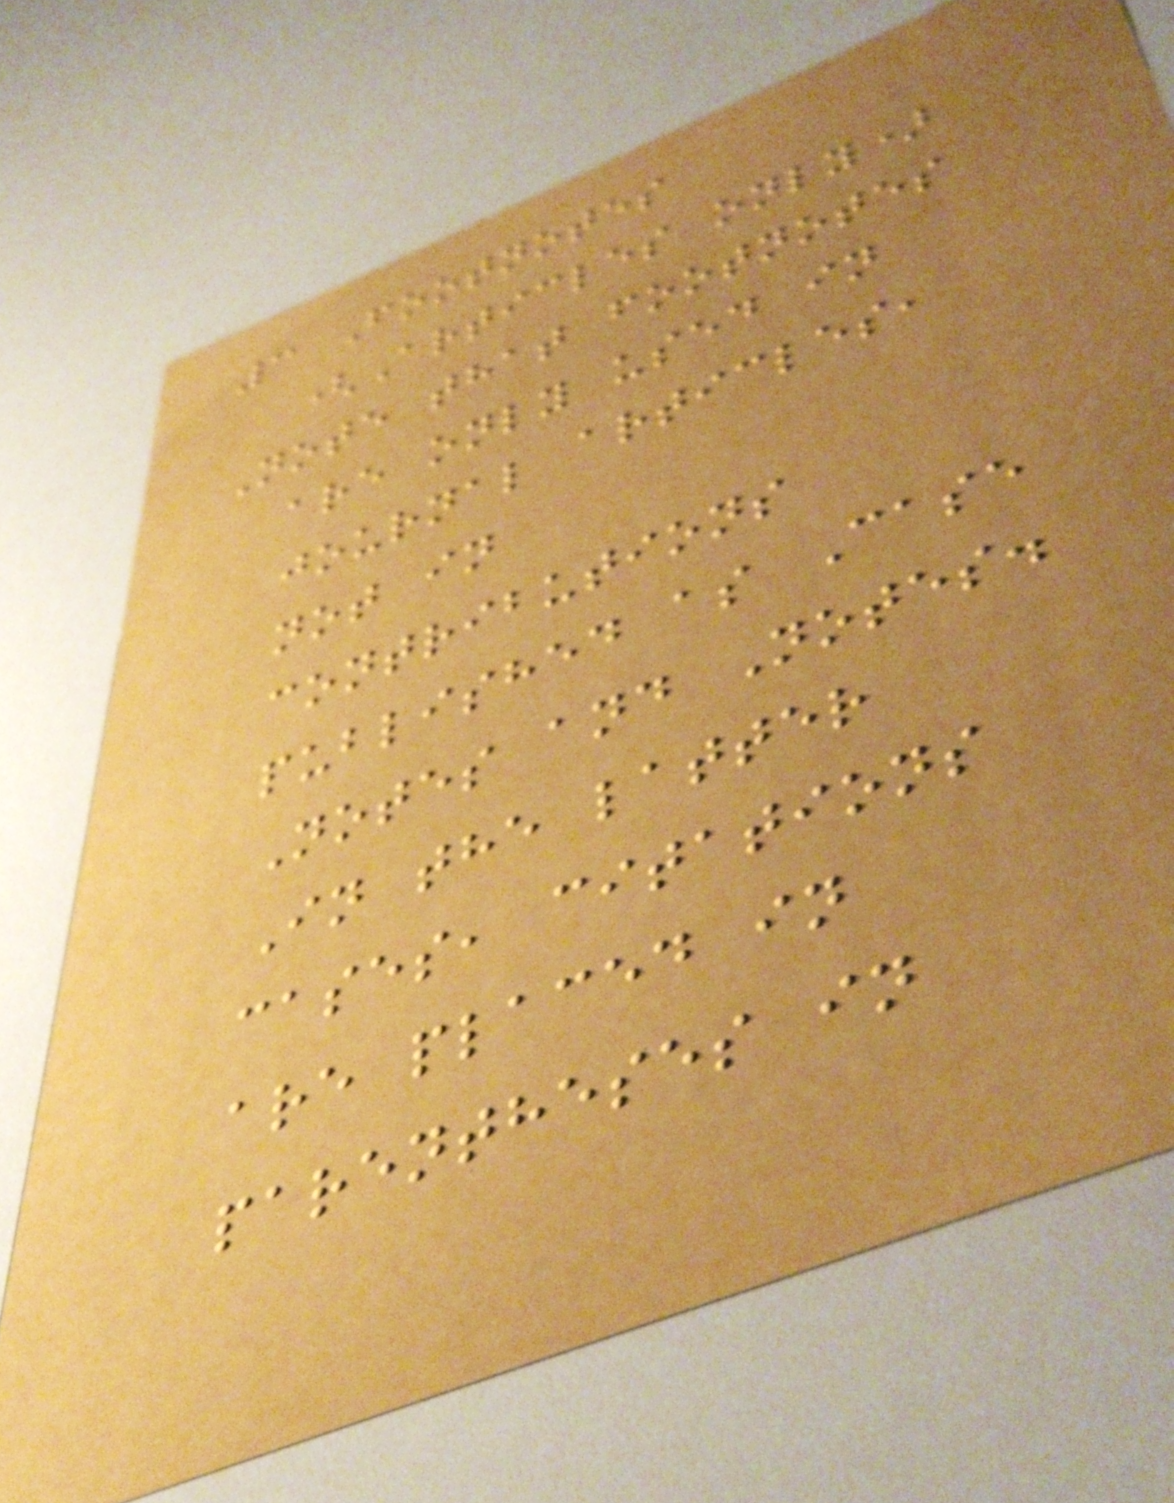3 Footnotes
(Articles only)
Note that footnotes
are only used in
journal articles,
not in
contributions
published as Case
Notes and Notes.
In the latter
cases, citations
are placed in
parentheses in
